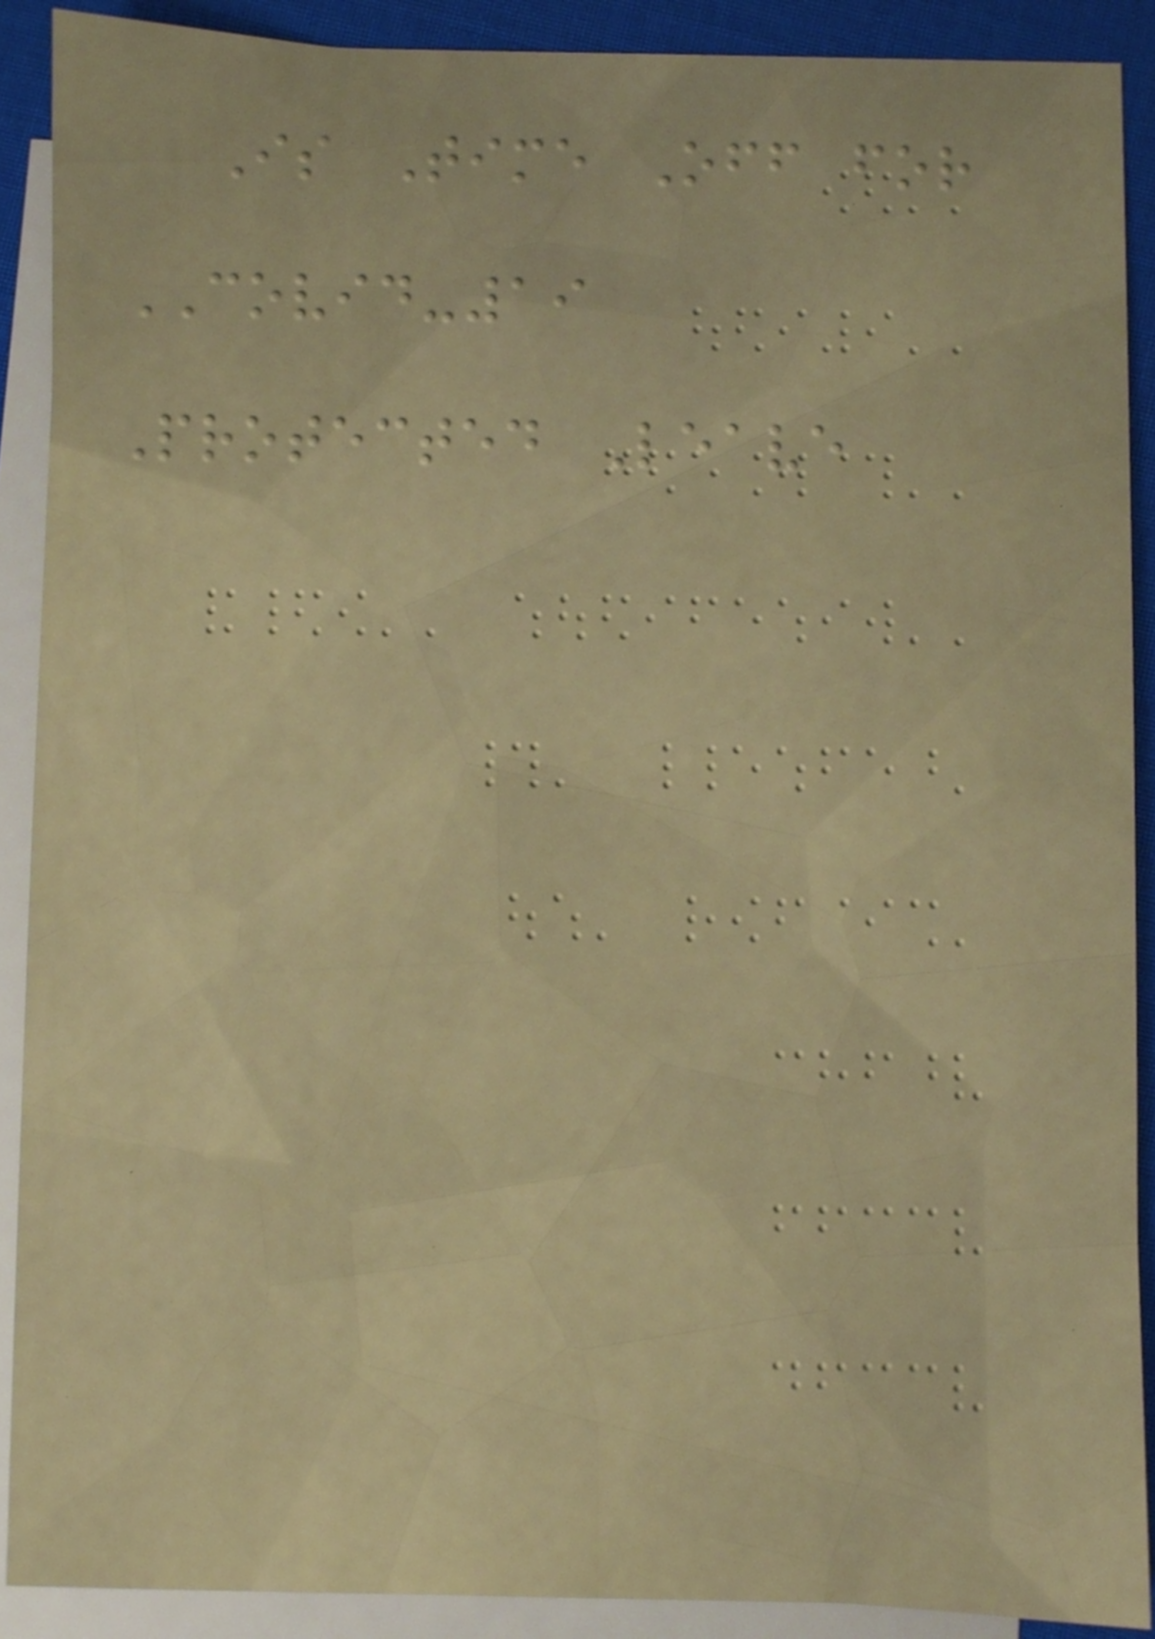Is Time Off for
COVID-19
Protected Leave
